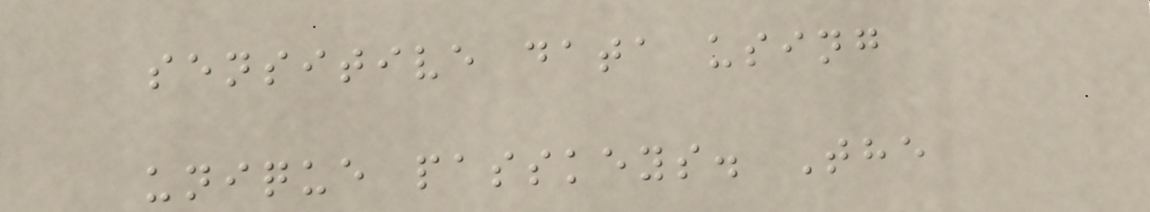sensitive data using
unique passkeys. The
